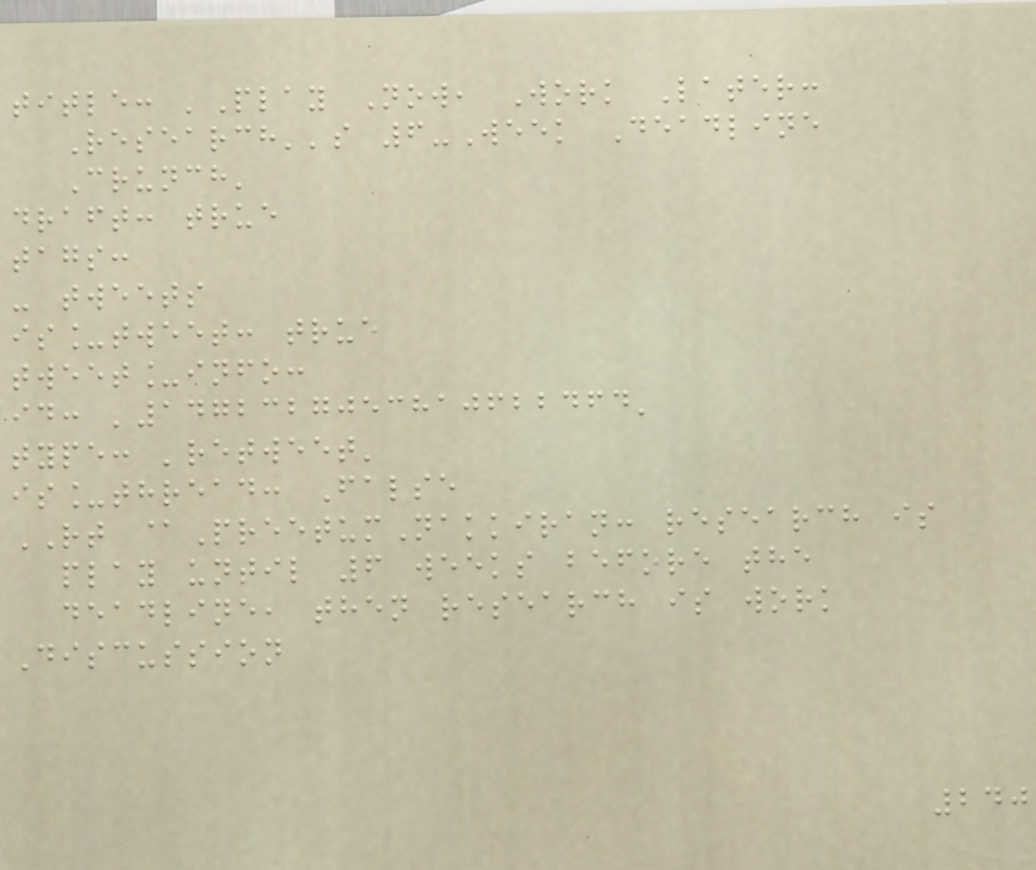title: 'Play Now, Work Later:
Research''s 6-Week Deadline
Crunch'
draft: true
tags:
- tweets
is_tweet: true
tweet_info:
id: '1472327053810622464'
type: 'retweet'
is_thread: False
RT @PreetumNakkiran: research is
play until 6 weeks before the
deadline, then research is work
Discussion
240
